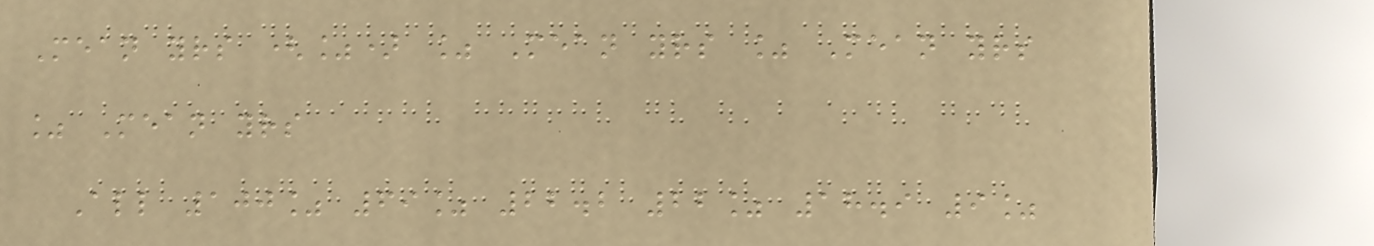Mean yrs (%) % Mean yrs % Mean yrs
% Mean yrs
All 100% 69% 22.2 22% 18.9 9%
